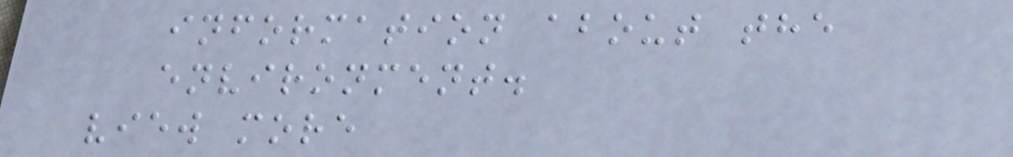information about the
environment.
view more
